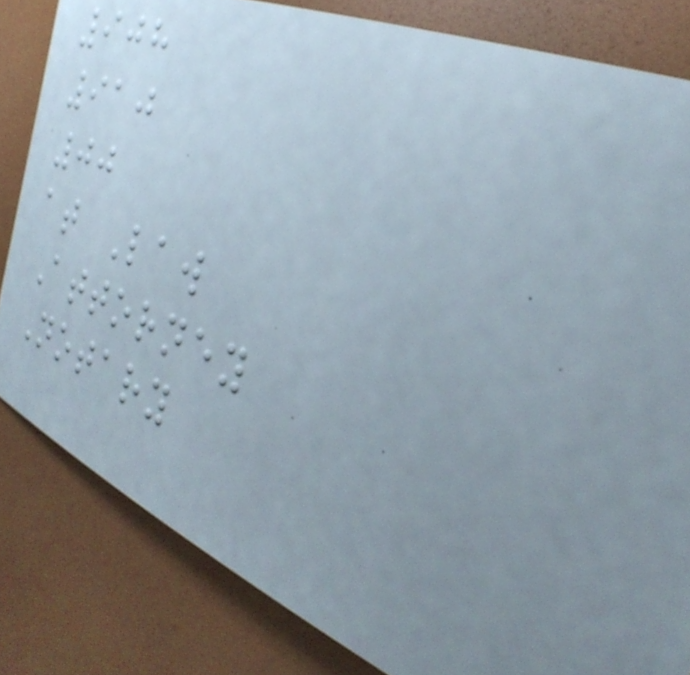908
910
00
at Law
Attorney
Notary
